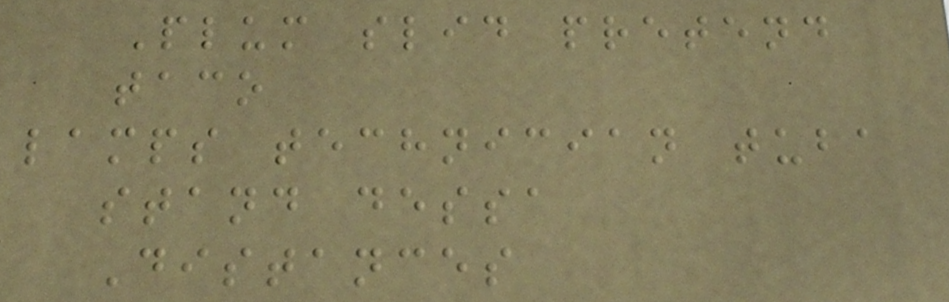Plum slid pretend
taco
lamps technician tuba
stand dessa
Distances
